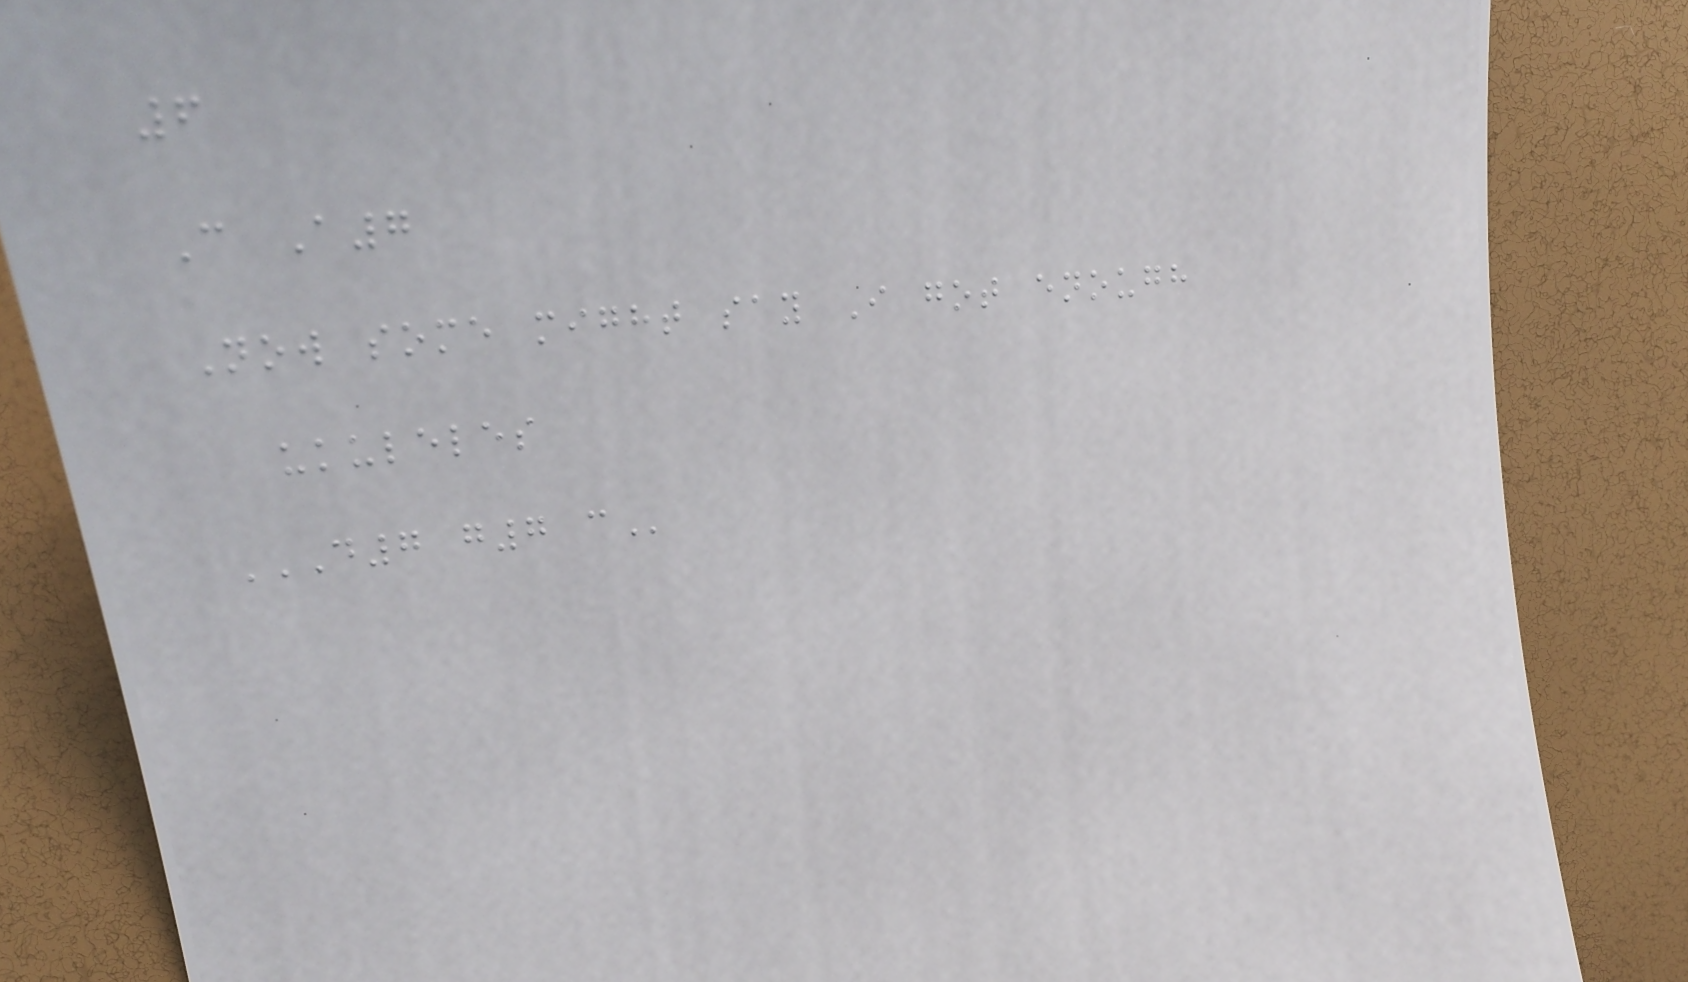6
C A7
Now some might say I got enough
ukuleles
D7 G7 C
